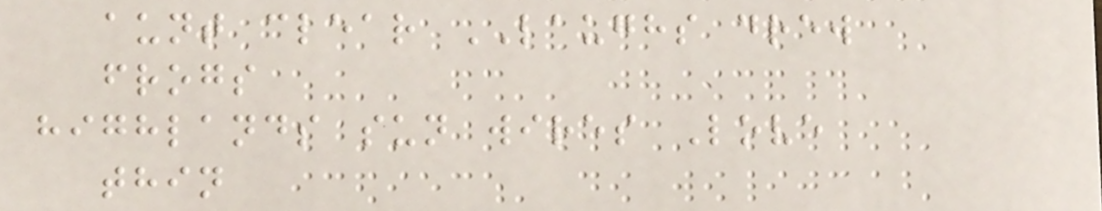aunt clear LAUGHS drew
frogs
highlands sun wires Love
thin
